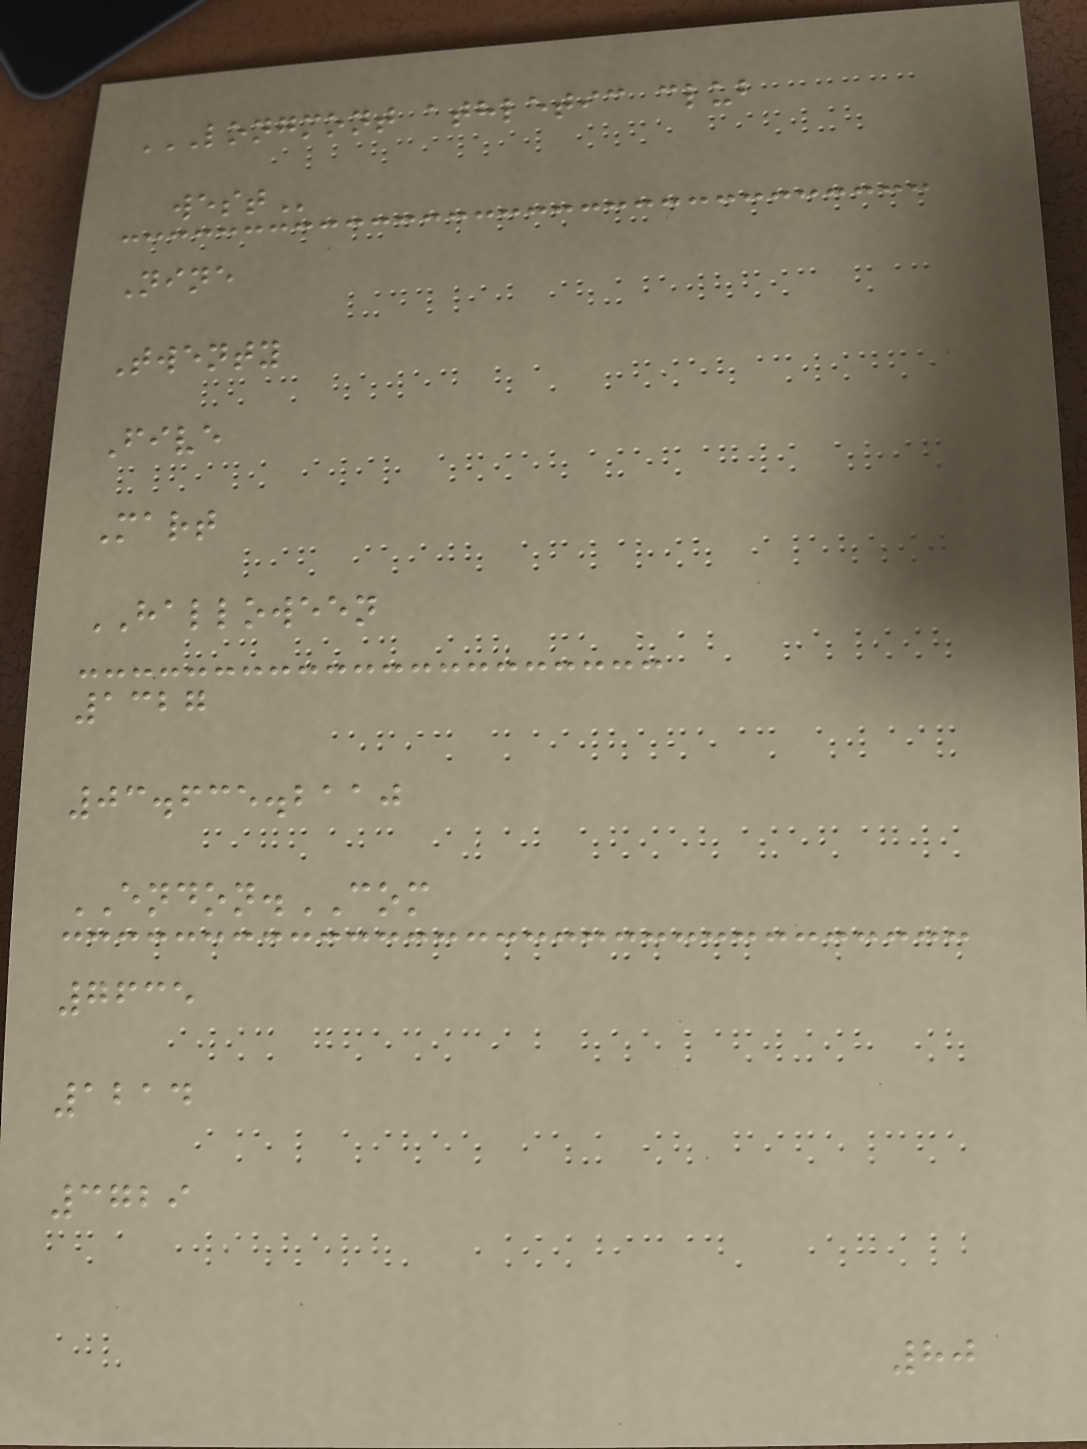LONGMONT ATHLETIC CLUB
WEST
Nine
Twenty
Five
Mart
HALLOWEEN
1327
03.635.2110
ENDON.COM
7635
1214
3729
80
